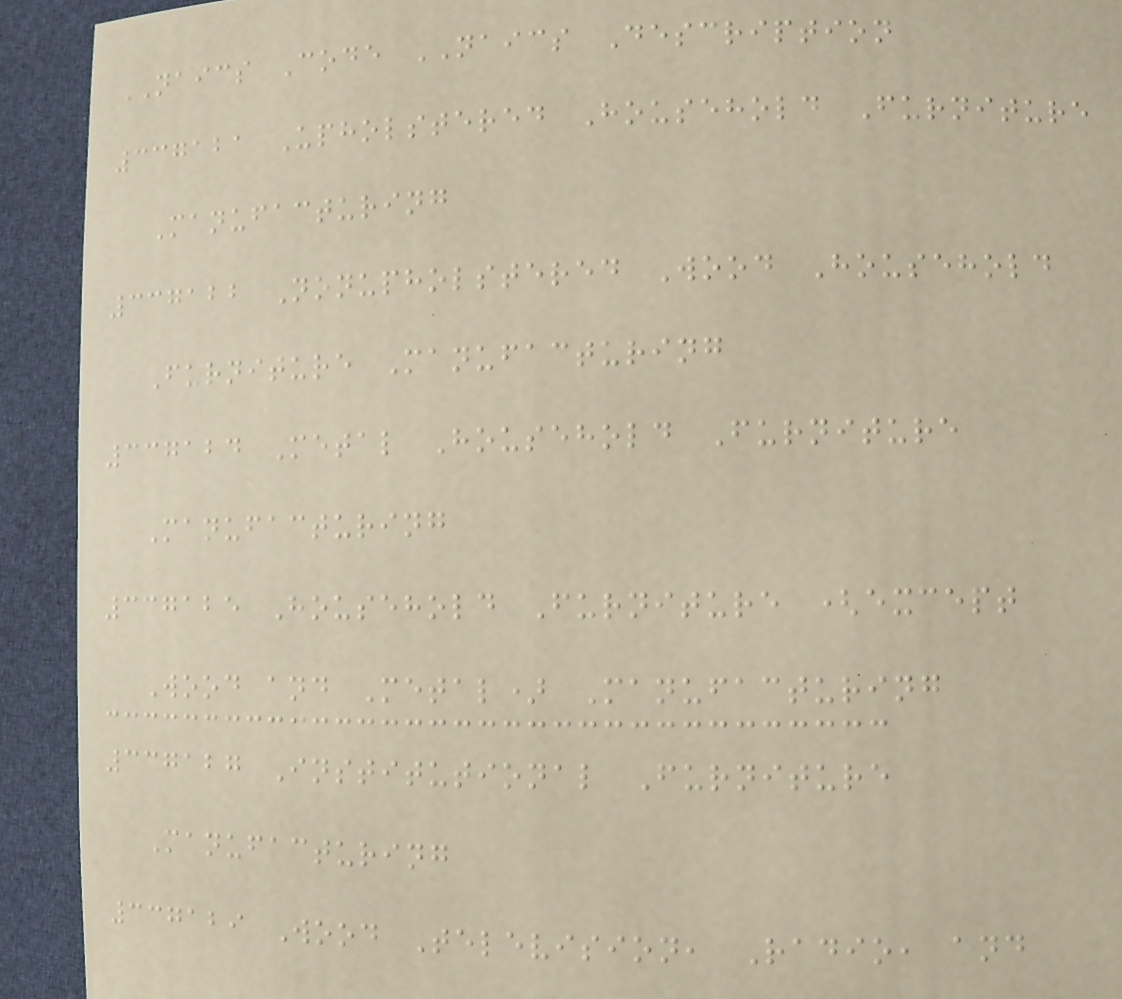NAICS Code NAICS Description
337121 Upholstered Household Furniture
Manufacturing
337122 Nonupholstered Wood Household
Furniture Manufacturing
337124 Metal Household Furniture
Manufacturing
337125 Household Furniture (except
Wood and Metal) Manufacturing
337127 Institutional Furniture
Manufacturing
337129 Wood Television, Radio, and
